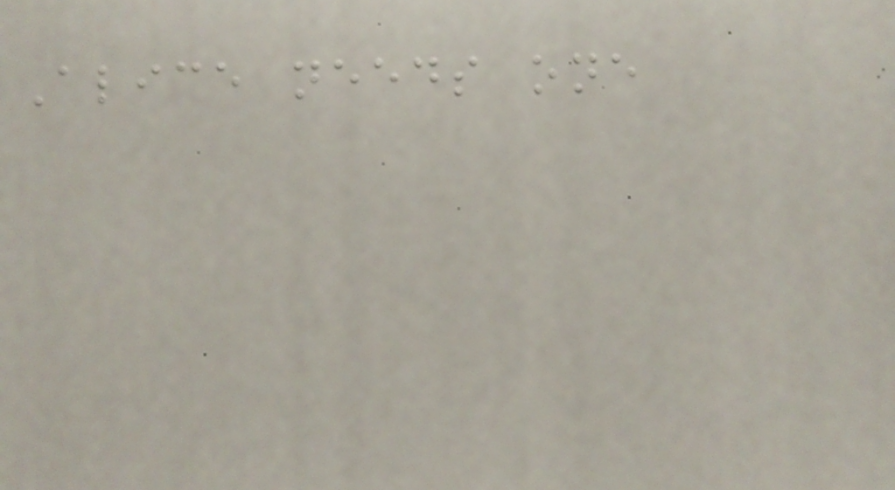Alice needs one
